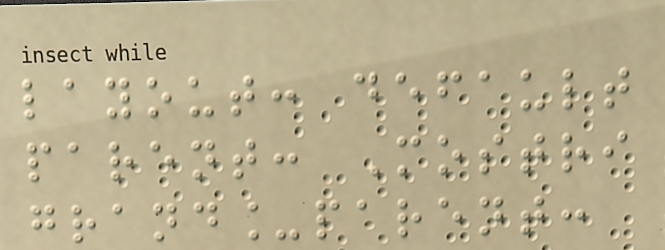layout: default
parent: Mostri
grand_parent:
